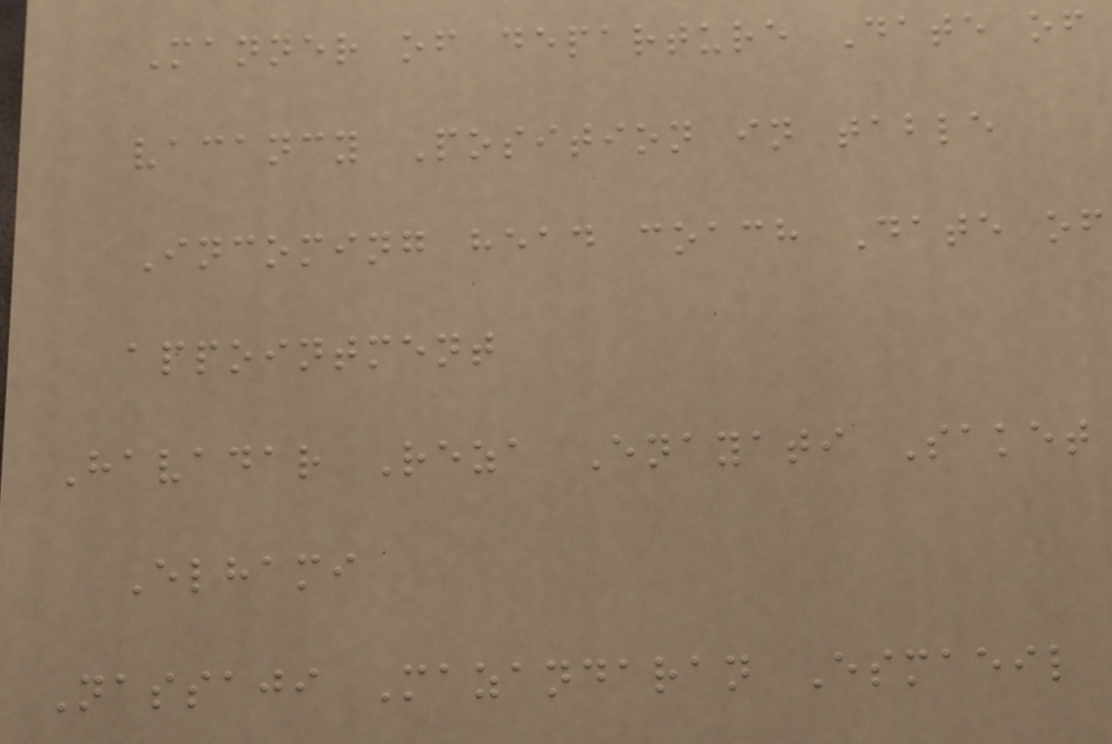Manner of departure Date of
vacancy Position in table
Incoming head coach Date of
appointment
Havadar Reza Enayati Saket
Elhami
Nassaji Mazandaran Esmaeil
